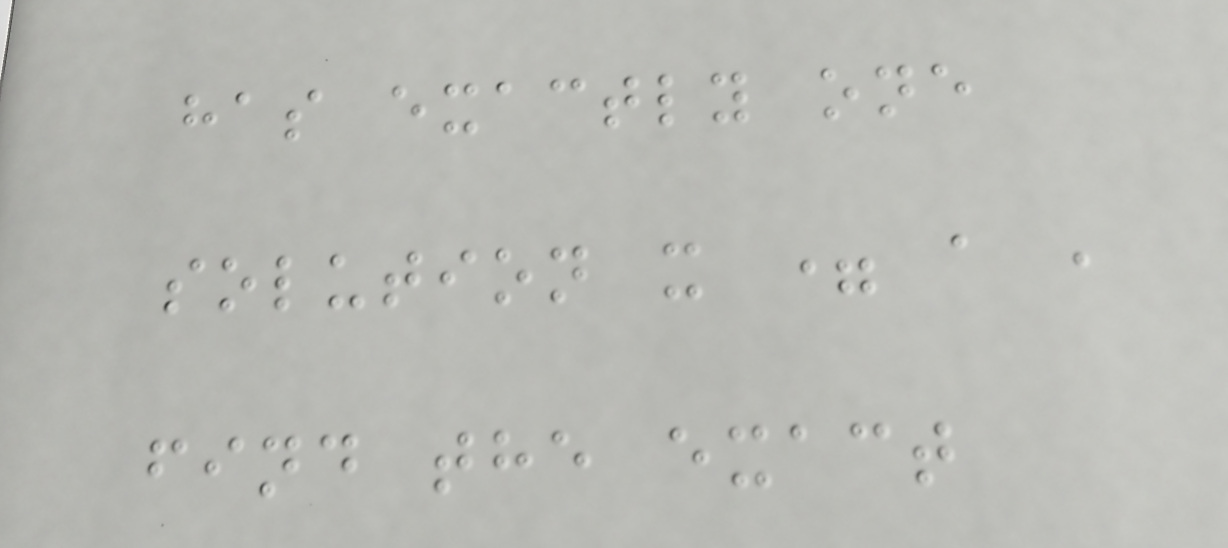has exactly one
solution x = a ,
find the exact
